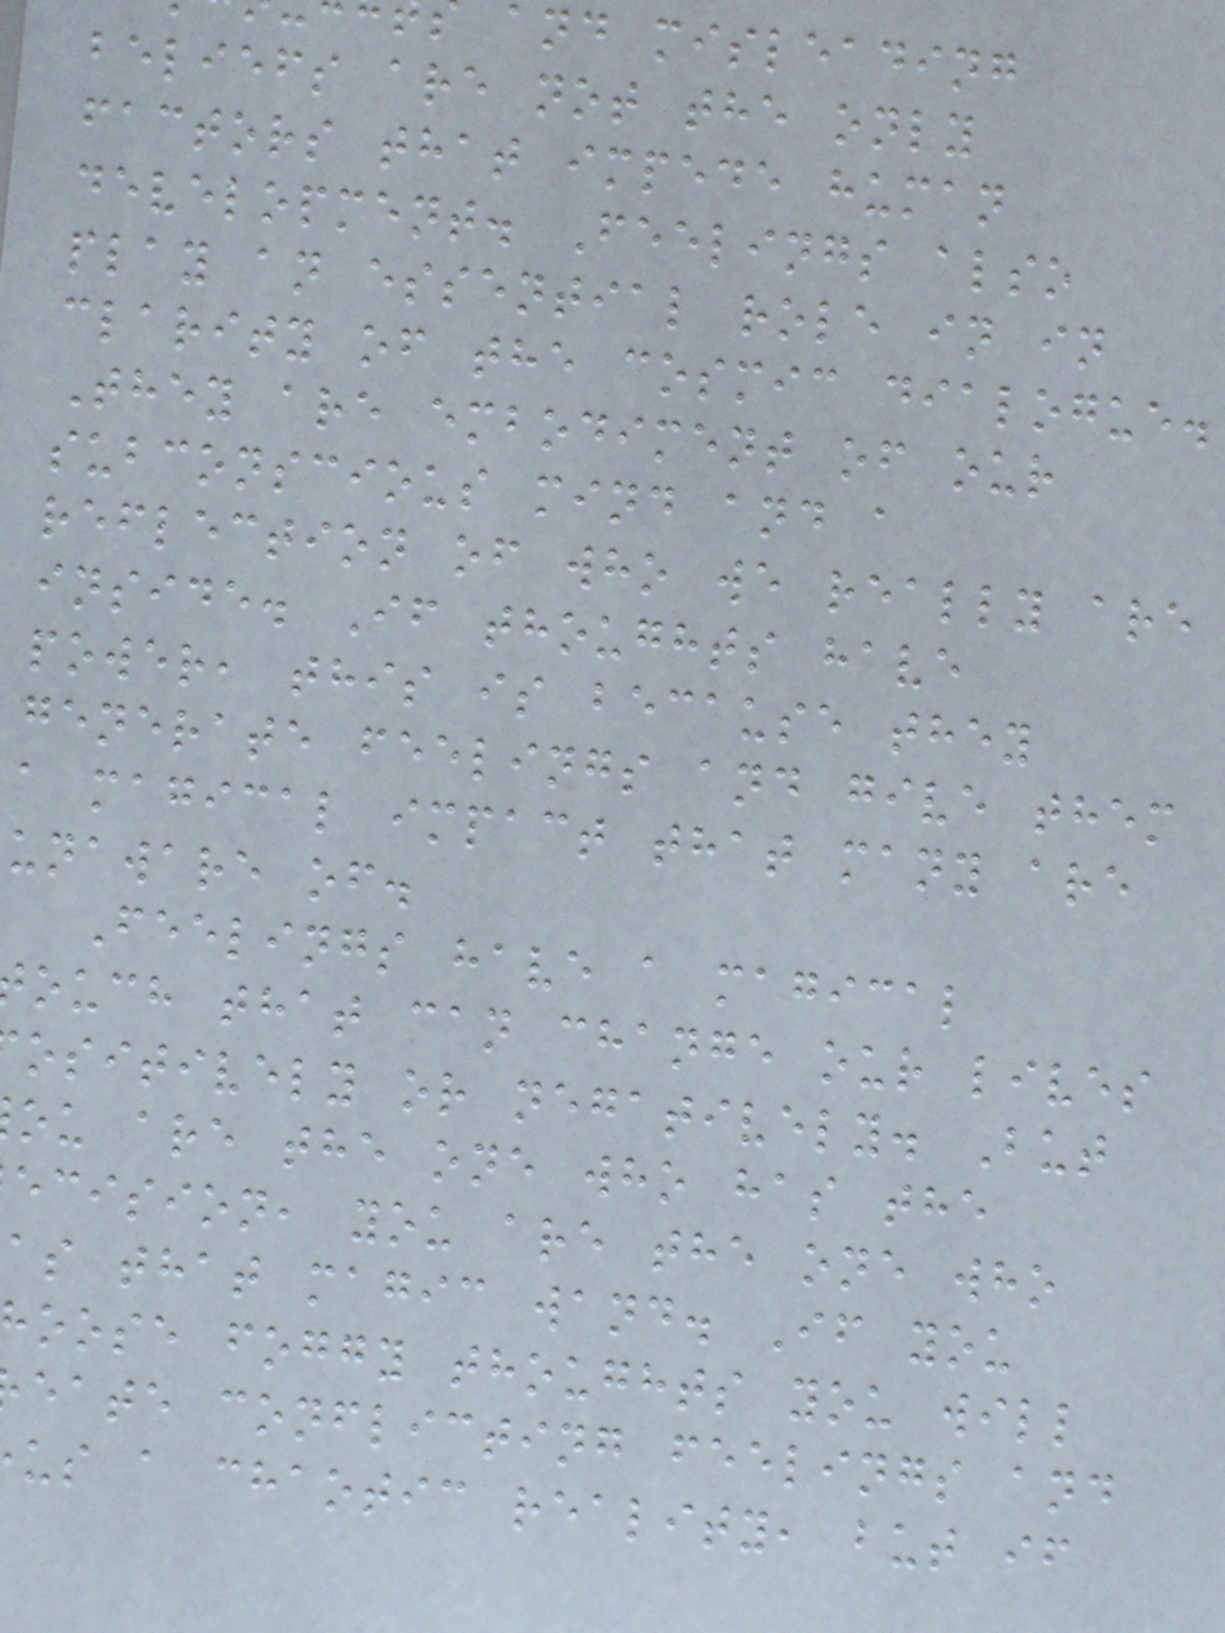and misleading
beliefs are not the only
factors that impede human
development. Feelings also
play an essential role in in
clarity of the cosmic dialogue.
They are embodiment of our
subconscious mind and a
reflection of who we really are
inside. If thoughts have
power, this is because they
generate feelings and give them
a magical impact that many are
unaware of.
Feelings have a magical
ouch that can change our lives
ositively or negatively. But
ou are the one who has the
ecision, you are the one who
as that magic wand. If you
oose foggy thoughts you will
eate conflicting feelings and
us a chaotic reality, but if
